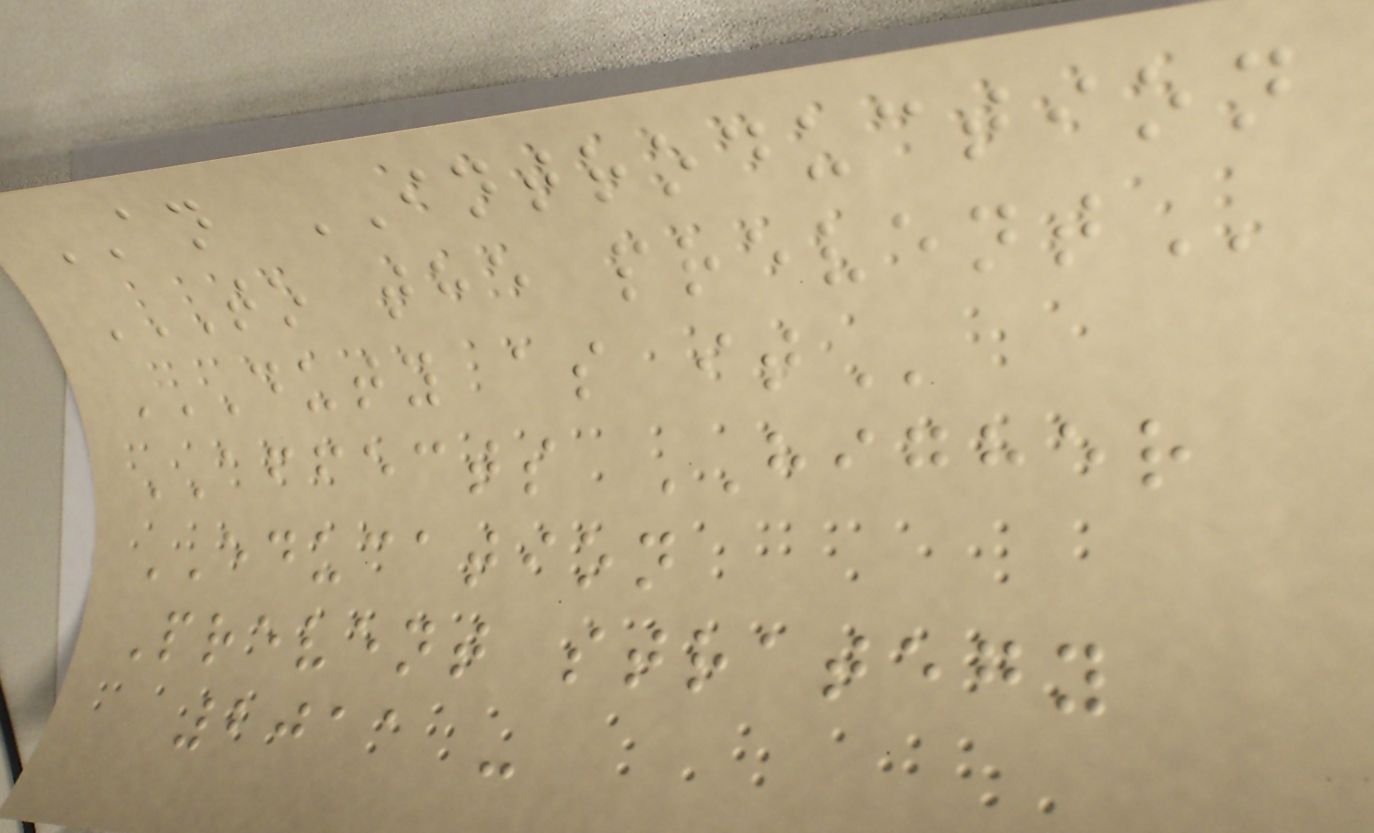AN INTRODUCTION
TO THE PREVENT
DUTY AS IT
AFFECTS HIGHER
EDUCATION
Prevent strategy
2011 -
